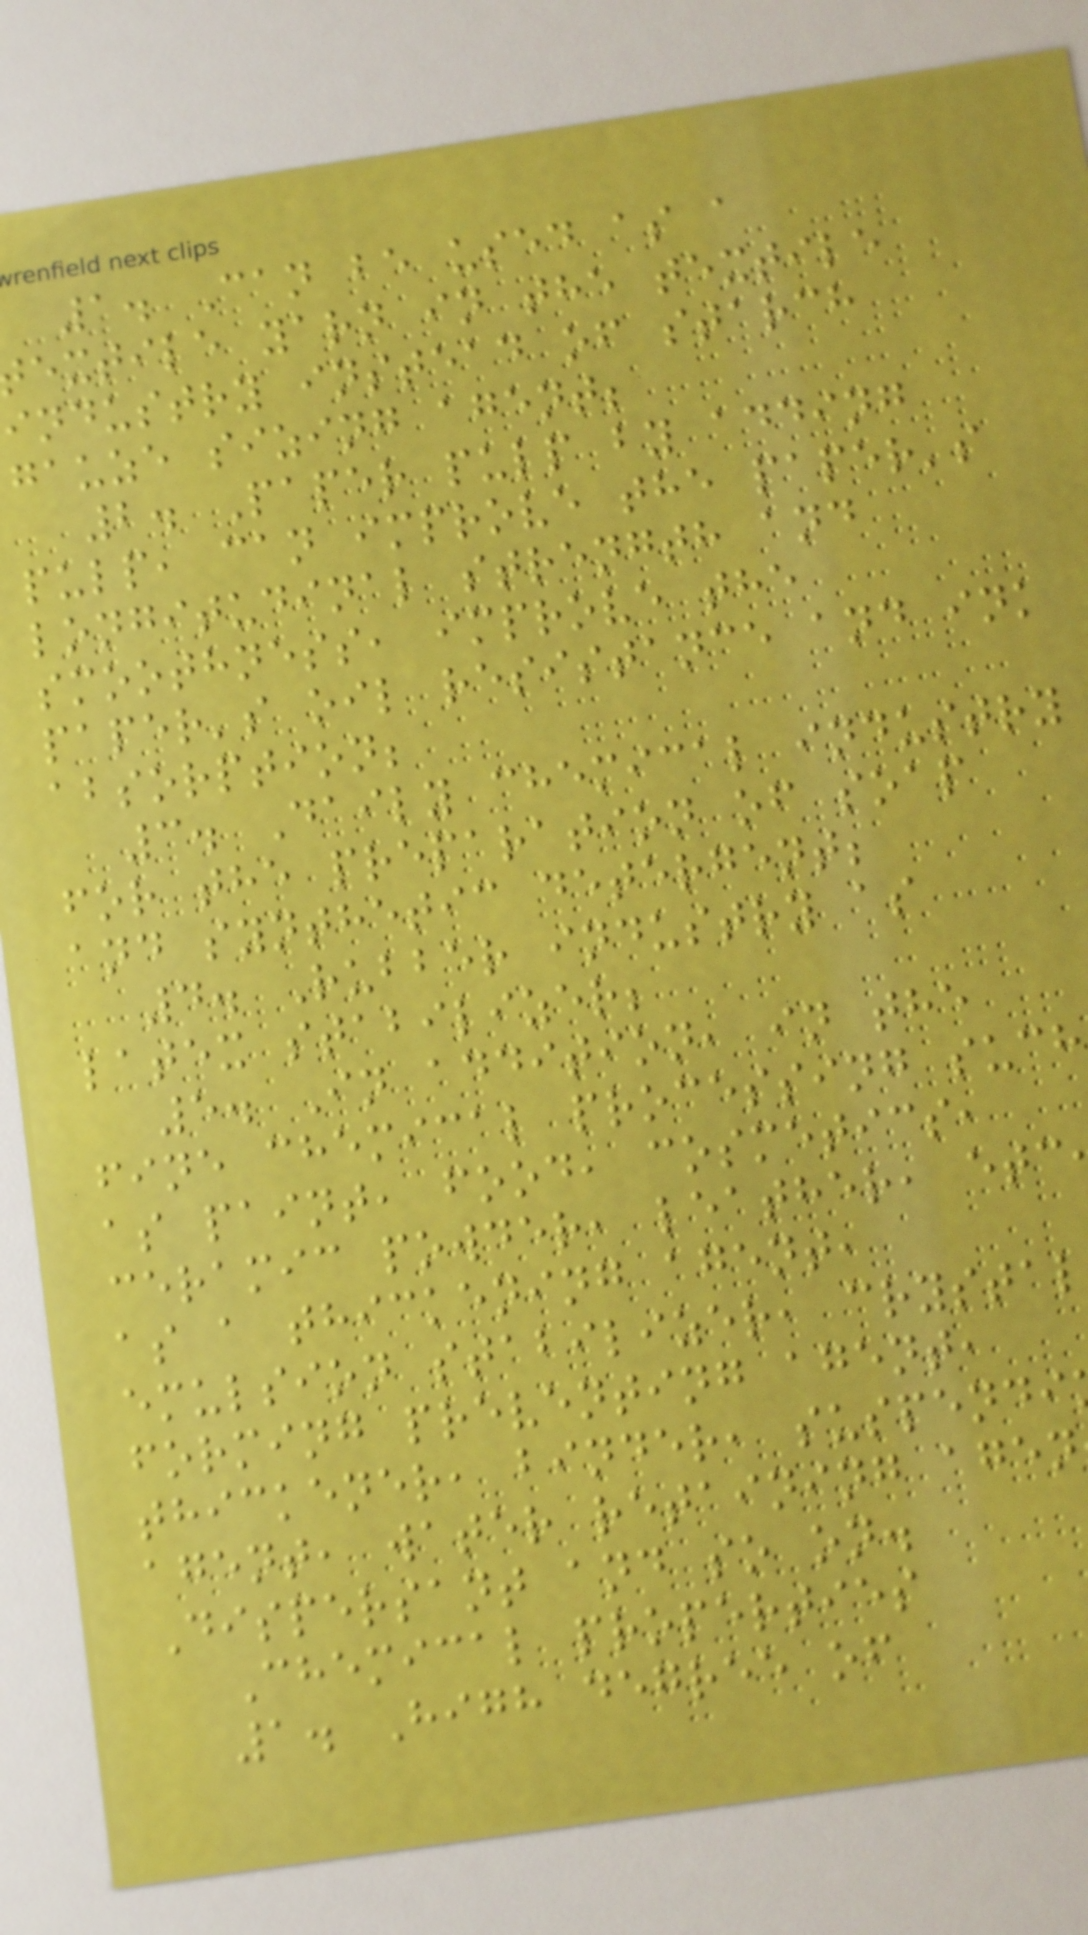1. Can be used as a
extile yarn in the textile
industry instead of starch
gauze sizing agent;
2. Paper pulp by adding
pulp, can improve the paper's
longitudinal strength and
smoothness, improve the
paper's oil resistance and ink
absorption;
3. Daily chemical industry
for the preparation of soap
and synthetic detergent;
4. Rubber industry as
latex stabilizer;
5. In addition, in the
fine chemical processing such
as paint, food, cosmetics,
ceramic powder, leather, etc
as a thickening agent,
emulsion stabilizer, crystal
forming preventing agent,
thickener, binder, suspendi
agent, water retaining agen
Dispersant and so on.
Chemical properties
1. High degree of
